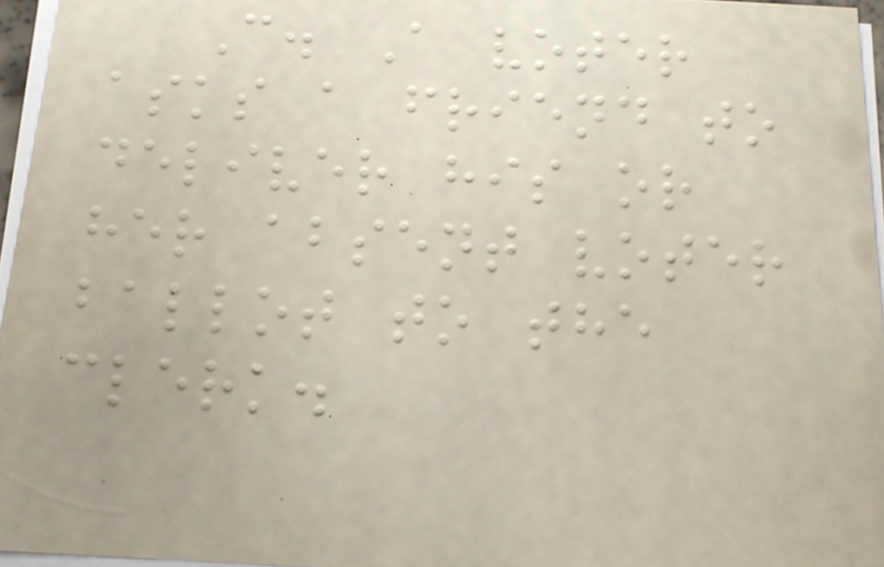C. A voter
asks a friend to
deliver his or
her absent voter
ballot to the
clerk.
